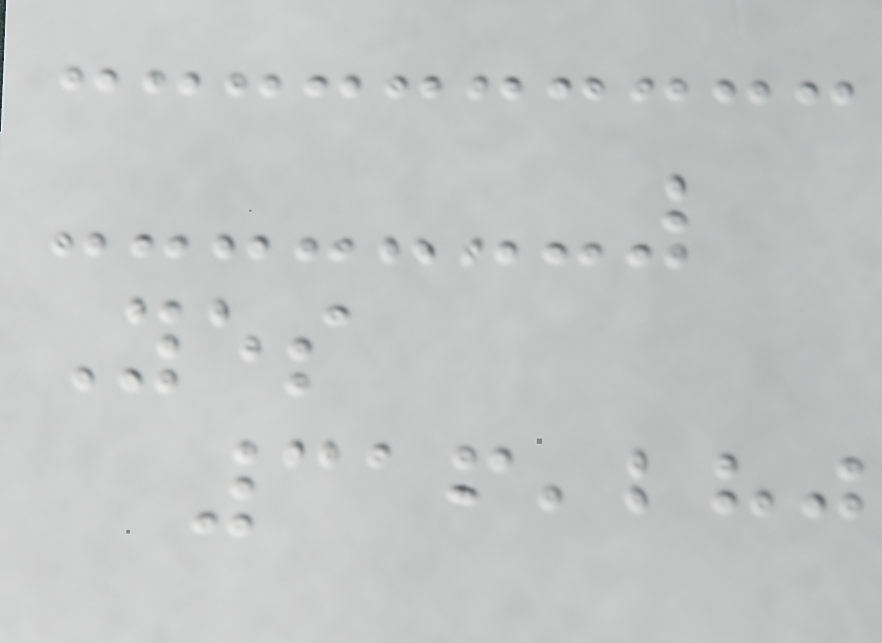Yes
316,280
